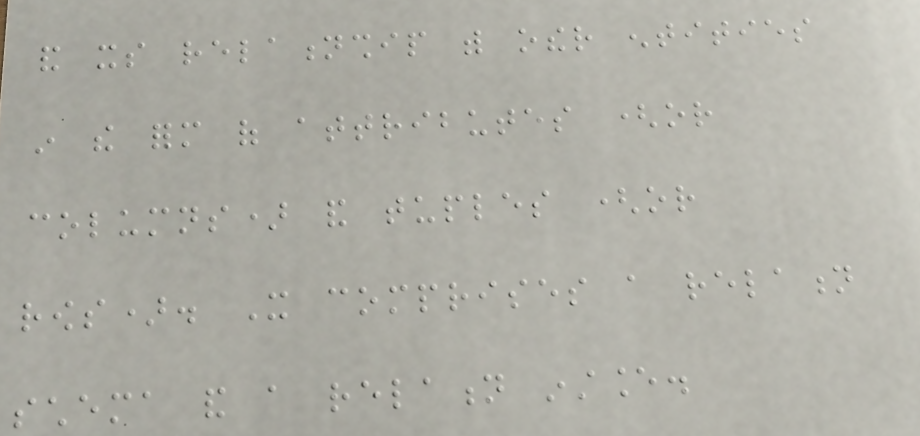and its relationship with other entities
in the form of attributes (or
columns) and tuples (or
rows). It comprises a relation
schema and a relation instance.
